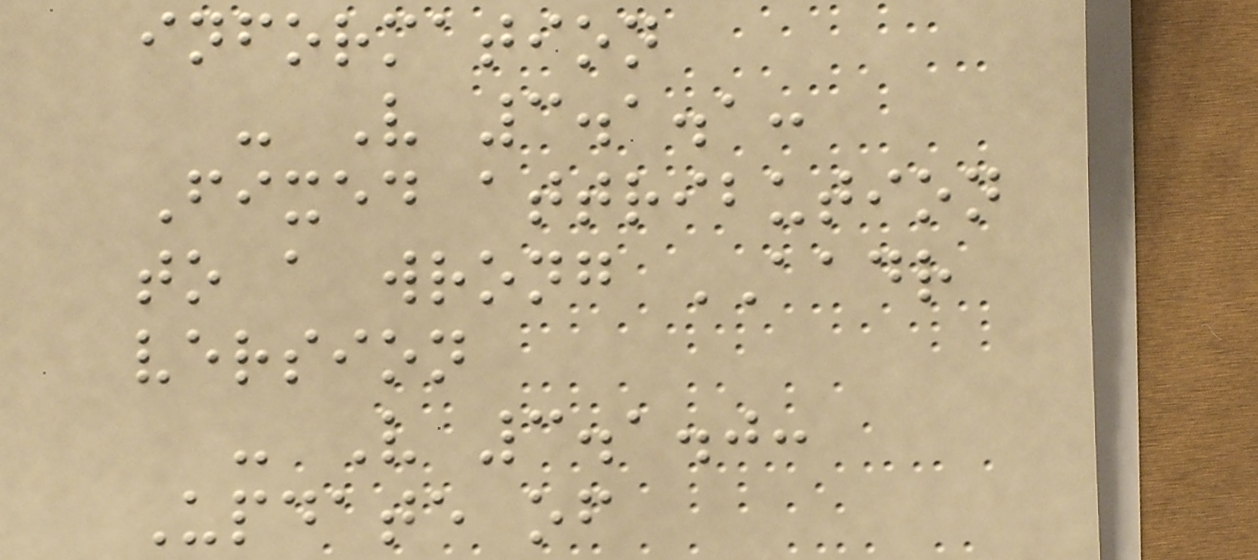information
- V 3.1.1:
Fixed attribution
to a wrong AADR
version
- V 3.1.0:
Update of
